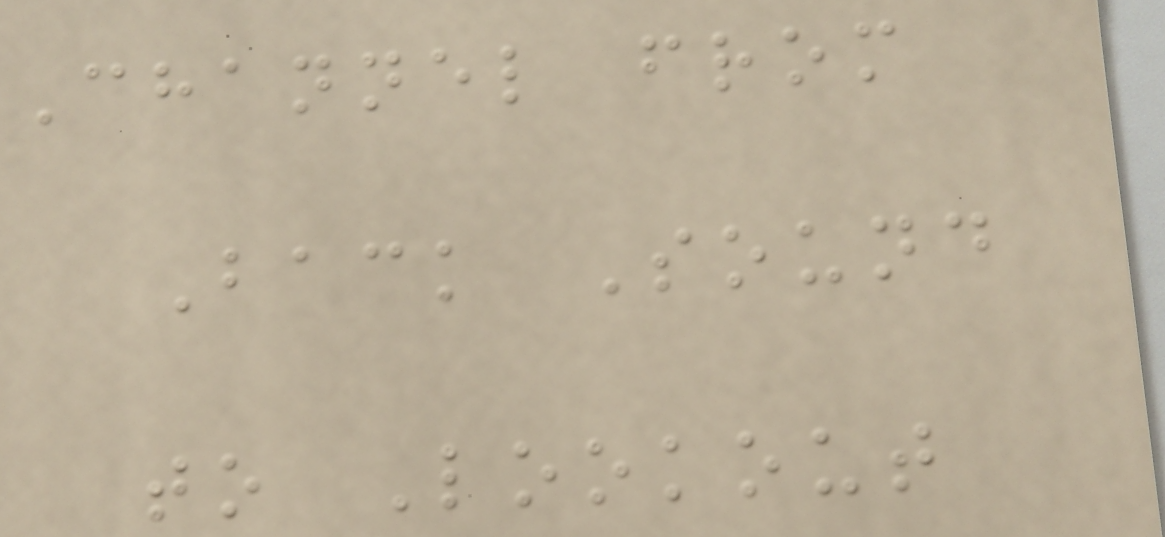Channel from
Back Sound
to Lookout
